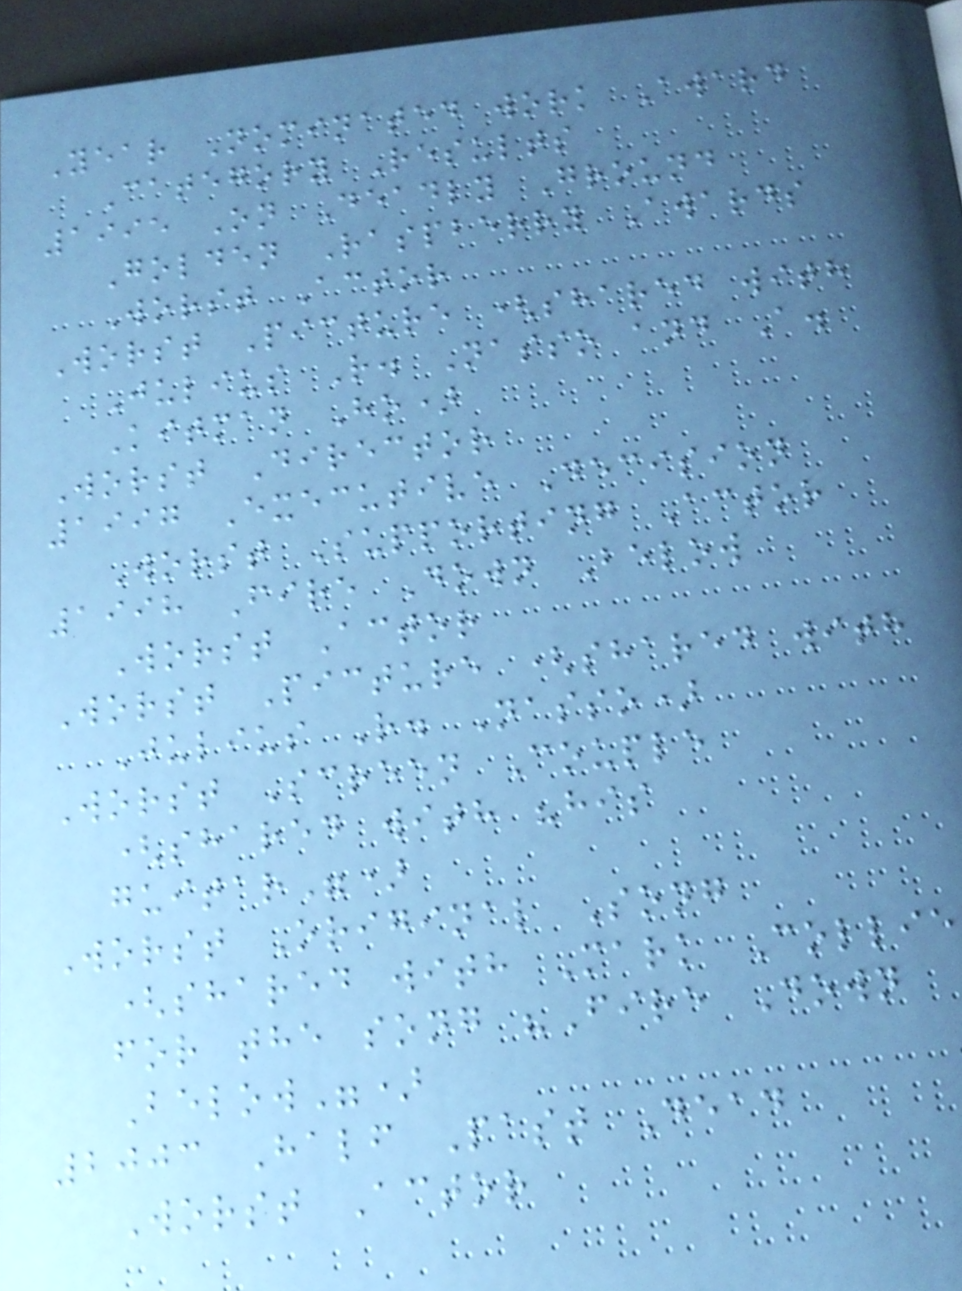Year Nominated work Award
Category Results
1995 On Deadly Ground
Golden Raspberry Awards
Worst Actor
Worst Picture (shared with
Julius R. Nasso and A.
Kitman Ho)
Worst Director
1997 Executive Decision
Worst Supporting Actor
1998 Fire Down Below
Worst Actor
Worst Picture (shared with
Julius R. Nasso)
Worst Screen Couple
(shared with "his
guitar")
Worst Original Song
(shared with Mark Collie
for the song "Fire Down
Below")
2003 Half Past Dead
Worst Actor
